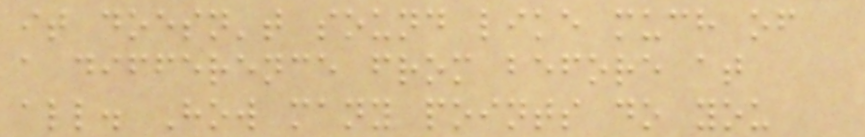it doesn't sound like much of
a difference from before at
all. How many points do you
